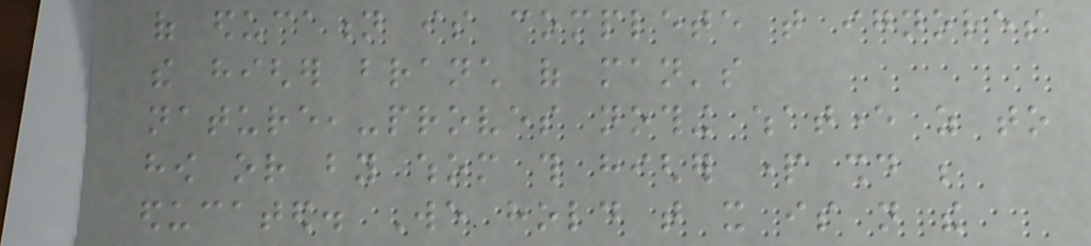of education is complete that ignores
the higher branch of man's
nature,-proves nothing whatever as to
how or by whom this higher part should be
educated. We hold that it is not the
